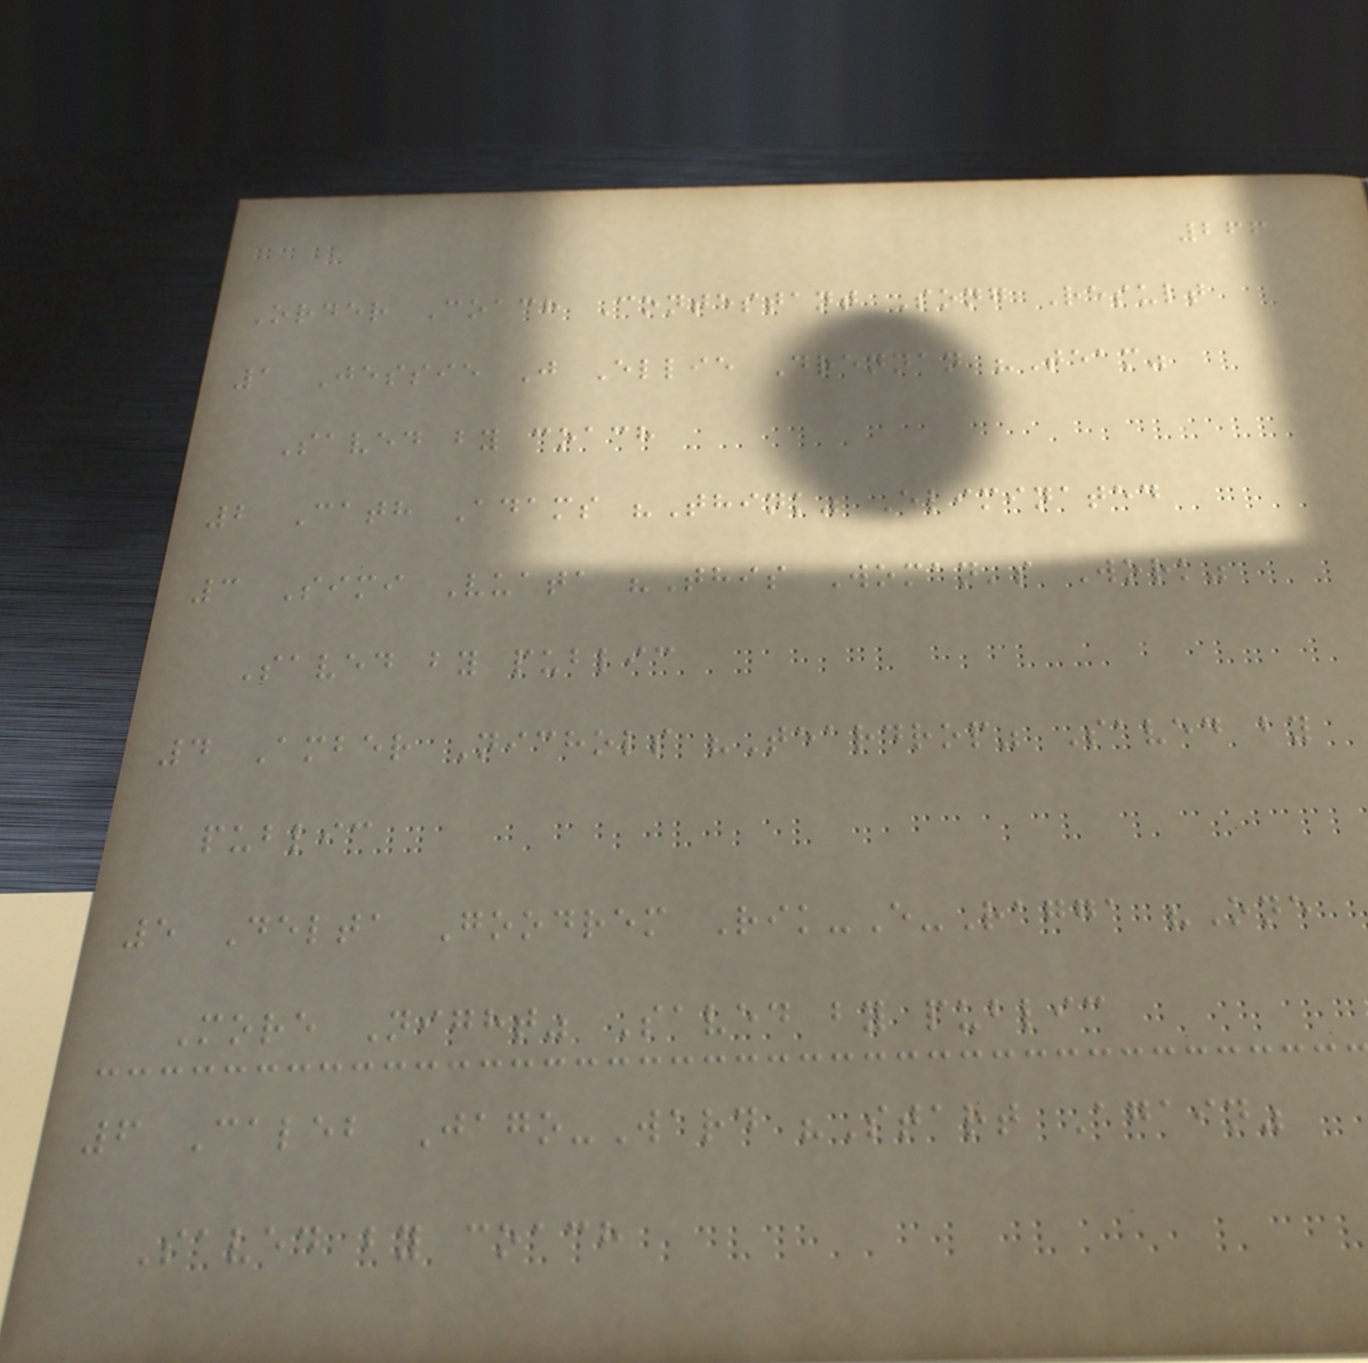266
Order Coach Contestant Song Result
1 Jessie J Ellie Drennan "Team"
Saved by coach
2 Cath Adams "Think" Eliminated
3 Simi Vuata "This Woman's Work"
Saved by public
4 Amber Nichols "Teardrop" Saved by
public
5 Delta Goodrem Rik-E-Ragga "One
More Night" Saved by public
6 Caleb Jago-Ward "Start Again"
Saved by coach
